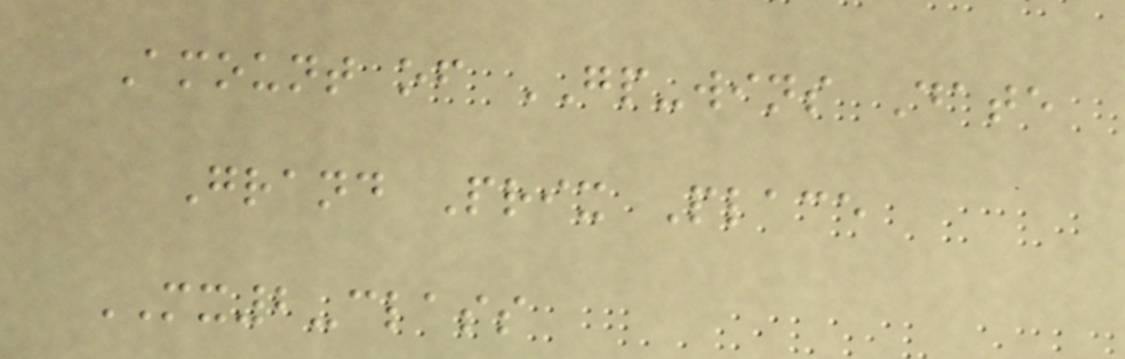Amount of GP-wins Date
Grand Prix Place
MX2-class
